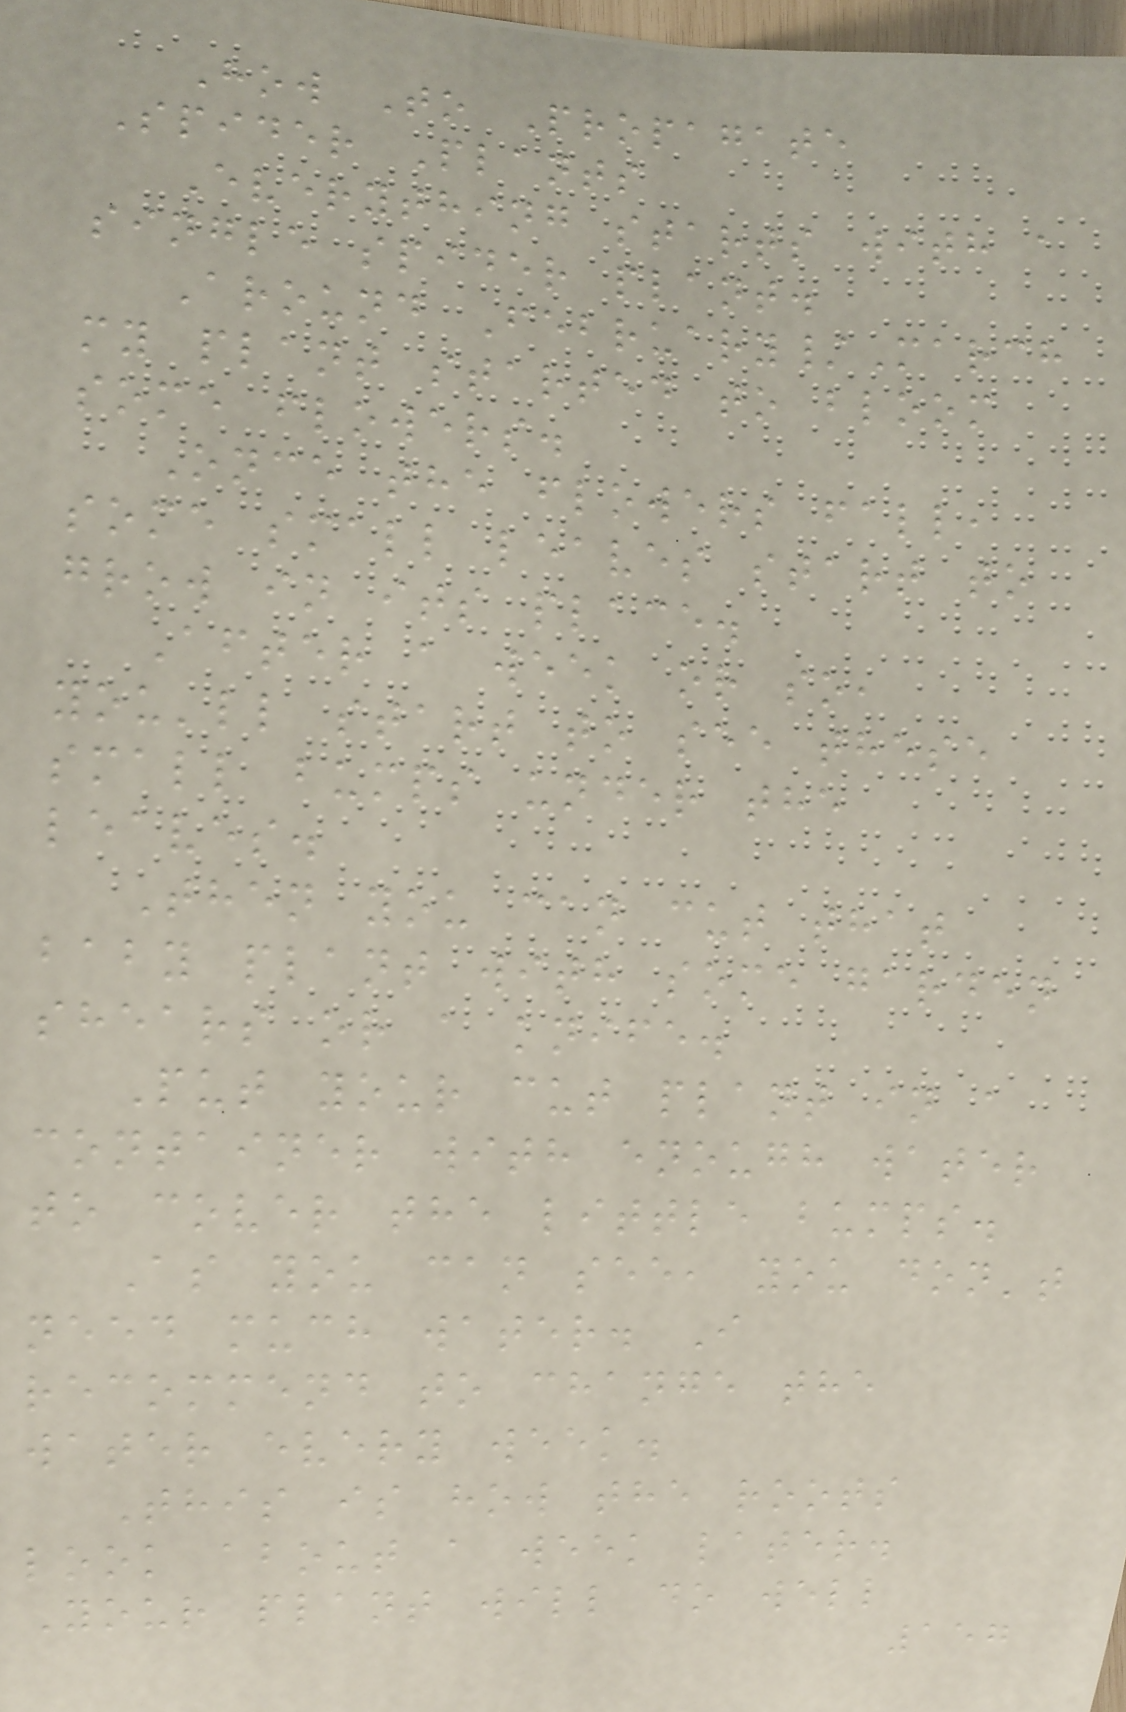How To Propagate
Spider Plants
Everything starts with a
single spider plant.
Around February/March
my plant started to bloom
some flowers.
Once the flowers fall,
some small leaves start to
grow in its place.
After a week or so,
you'll start to see these
small bumps under the
leaves.
Then you can cut that
baby plant with some garden
shears or a knife.
Put your cut plant in a
container with enough water
to cover the little bumps.
As you can see, you don't
need much water. I
recommend to change the
water every week.
This is how the roots
look about a week later.
Your plant will do well
157
